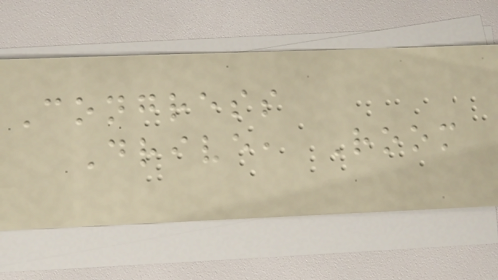Congress
Drive, Room
